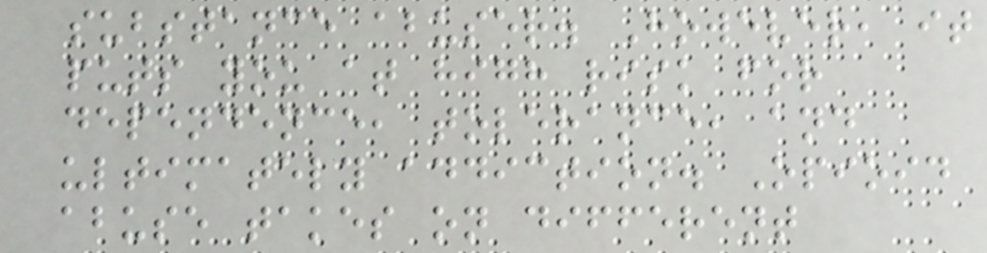substance abuser. However, it
puts you at high risk for
dependence, tolerance, and
ultimately addiction. Opioid
abuse takes on different
